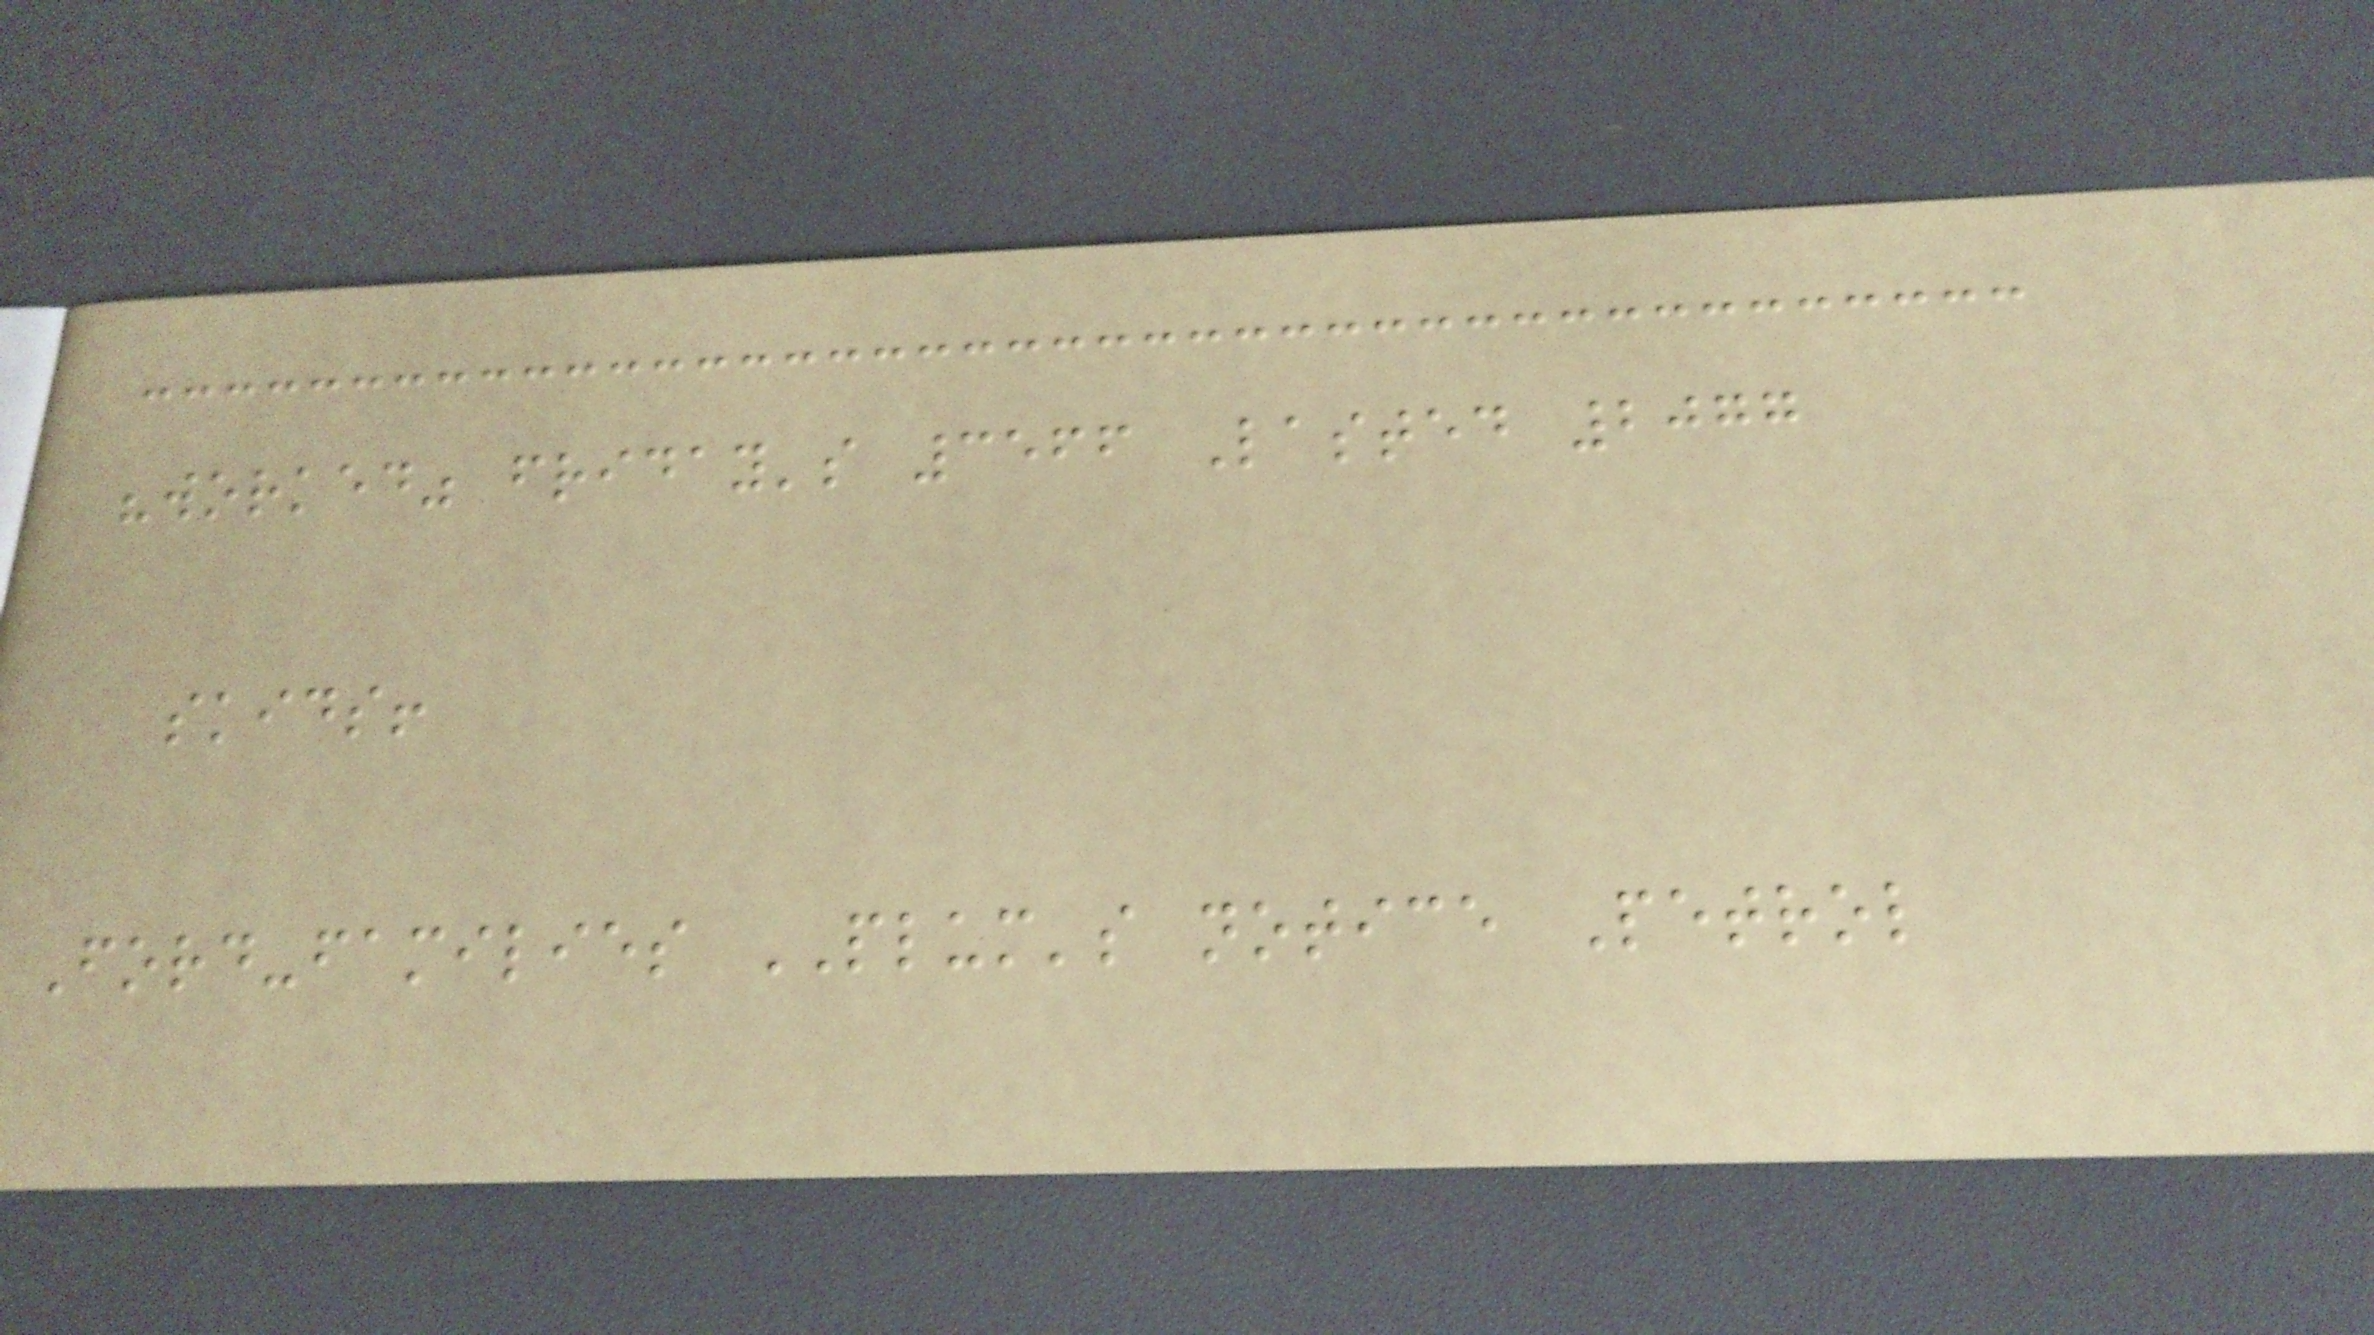"worked" friday's 3566 Lasted 2077
skids!
Ford-families PLUM's notice Petrol
